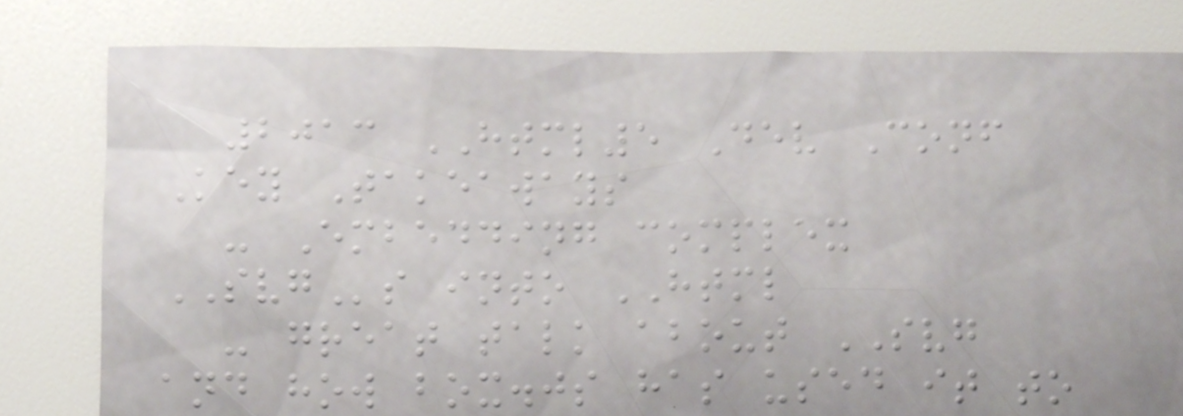2013 HTML5 Dev Conf
Key Takeaways
- Embedding complex
SVGs into HTML
- great talk about SVG
and how box.js has used it to
